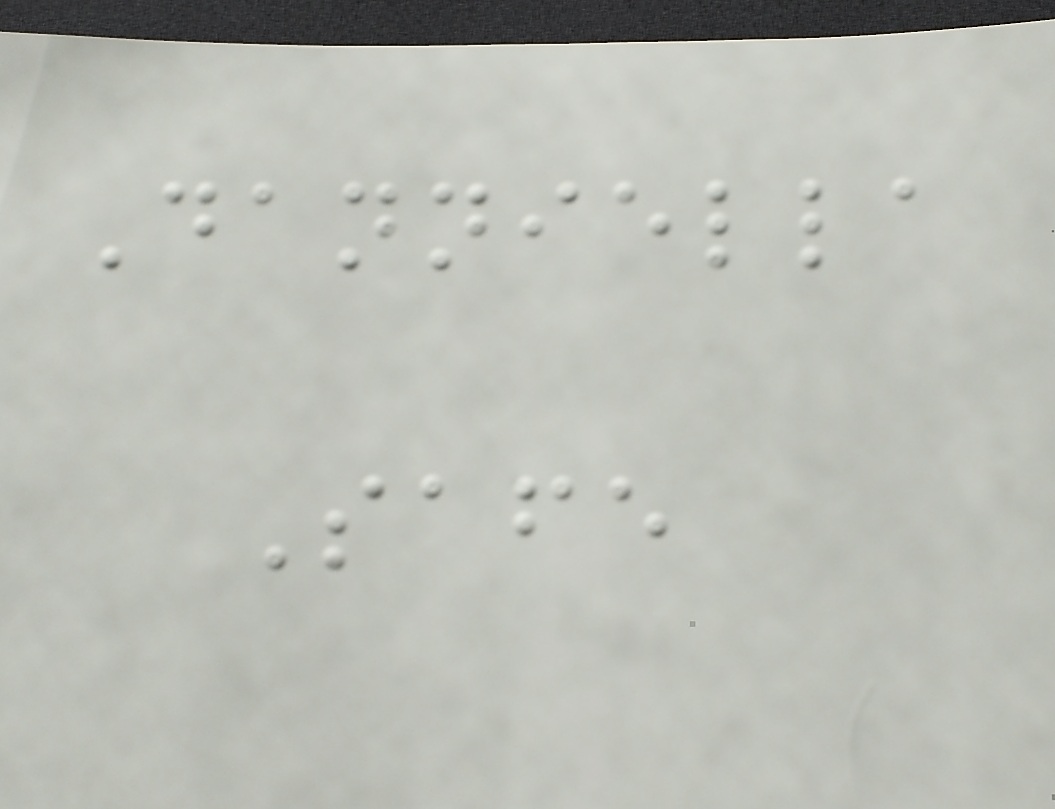Danniella
Safe
